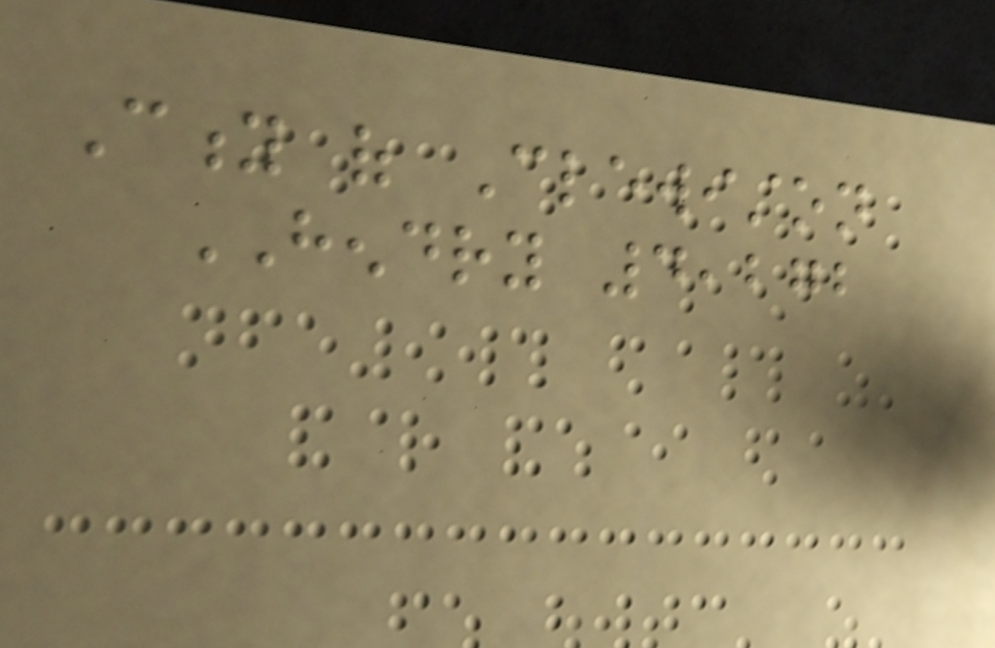City of Clewiston
HENDRY 4,272
